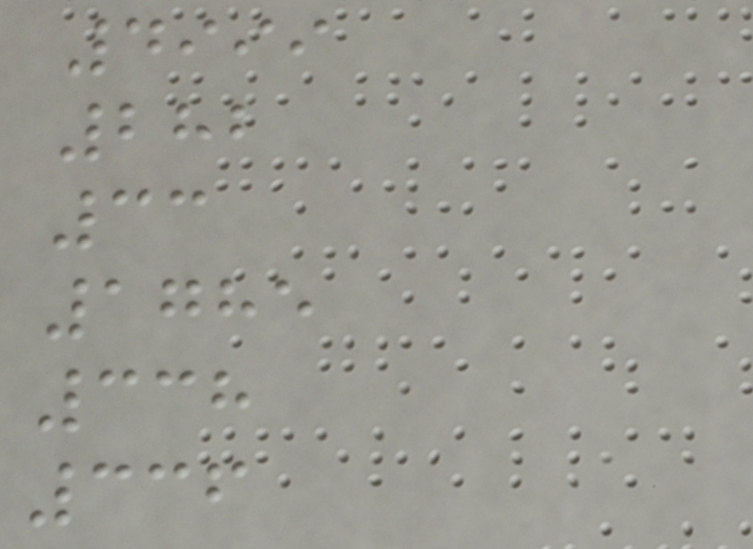4999
282
33
1785
338
336
